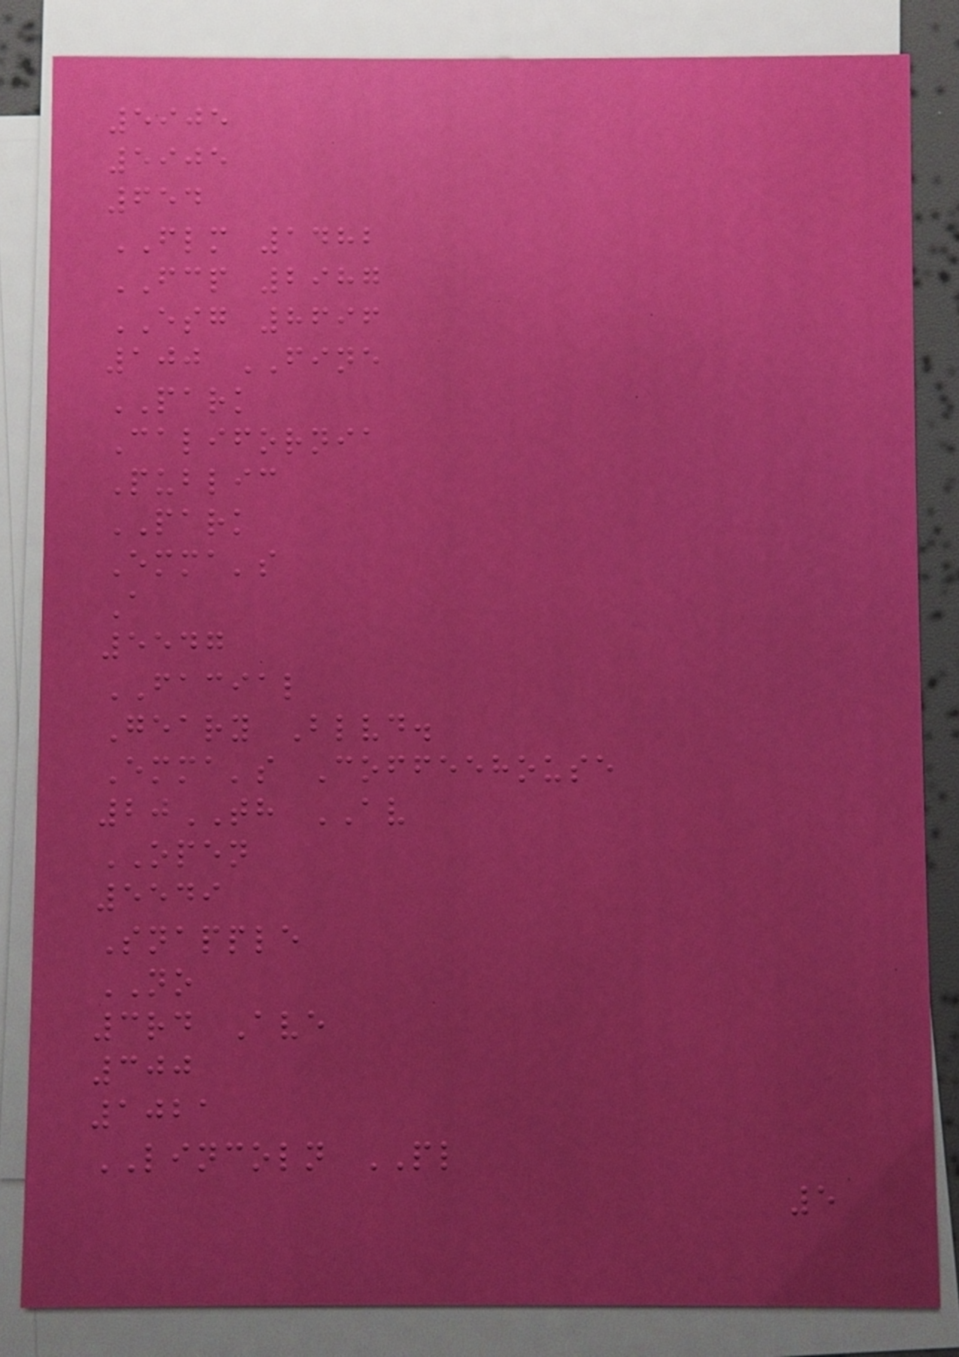5905
5905
654
FLM 1482
FCP 2987
ESG 8696
100 FINE
PARK
California
Public
PARK
Emma's
A
5547
FACIAL
Geary Blvd.
Emma's Coffeehouse
20TH AV
OPEN
5549
Snapple
NO
3rd Ave
300
1021
LINCOLN PL
5
